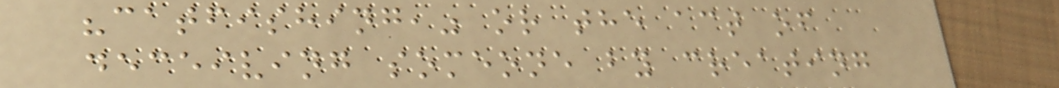"catfishing," or the act of
deceiving someone by creating
